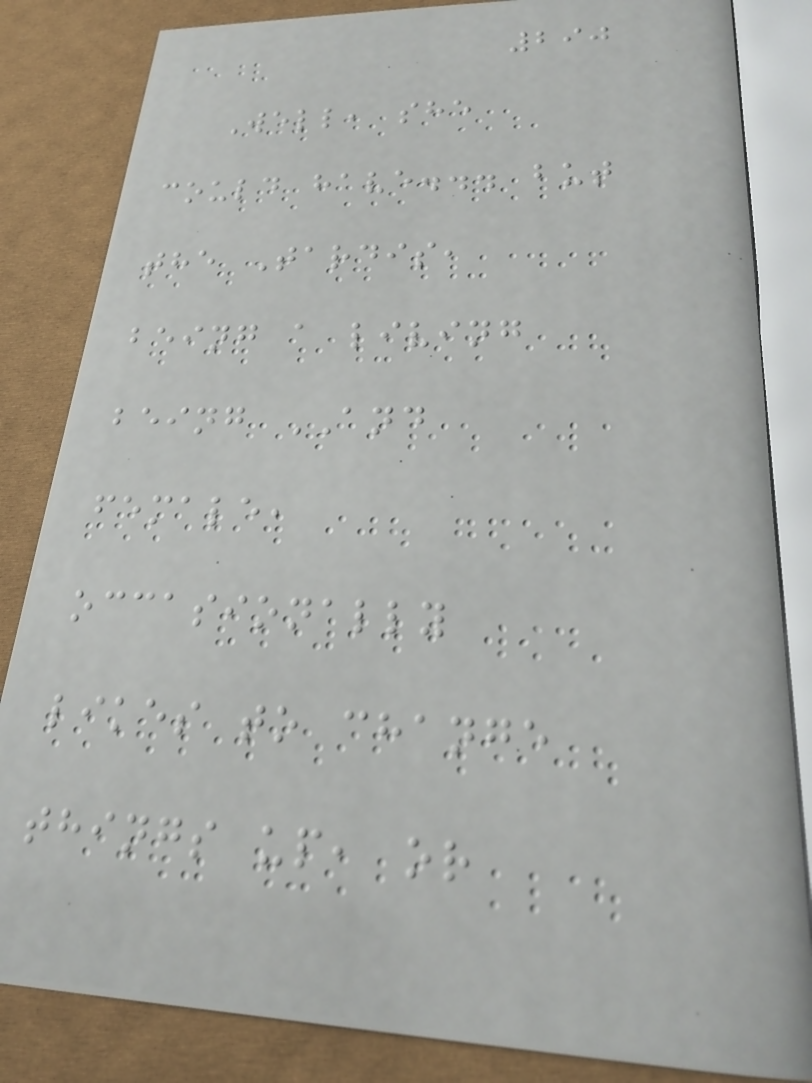290
Well, she
could have... but
the Tardis,
being a living
being AND
female,
occasionally
likes to change
things up, or
